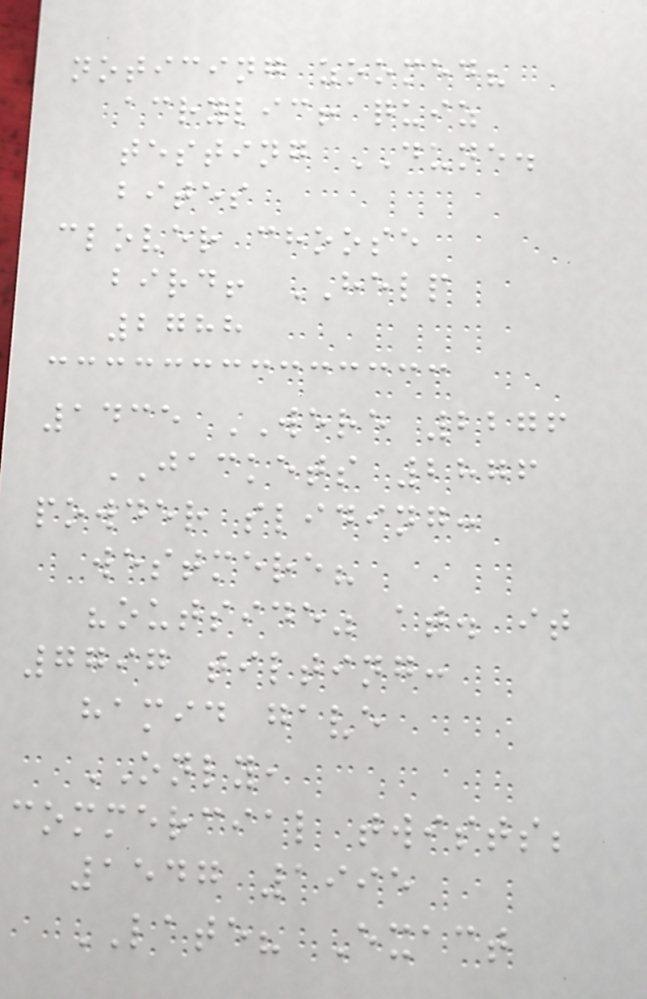noticing zoomed?
acrylic! quiz
testing DUNE.
bites
clover choose
bird! HELP
2788
1435 WERE 2276
JACKETS 2876
powder sliding:
westmere?
"outside" at. it
7797 tilting:
hamid gave
ONLY,
commercial twists;
1547 1995
LATE? Exact
